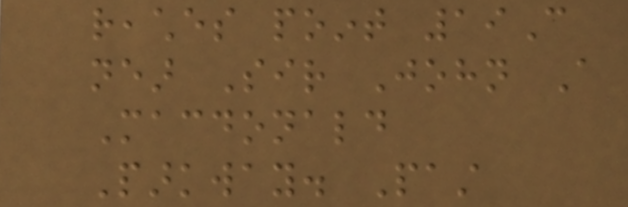reaches point 19C
near Sir John A
Macdonald
Parkway. Past
